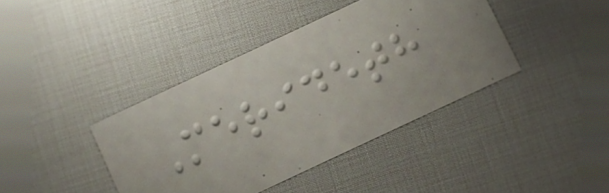Merideth
